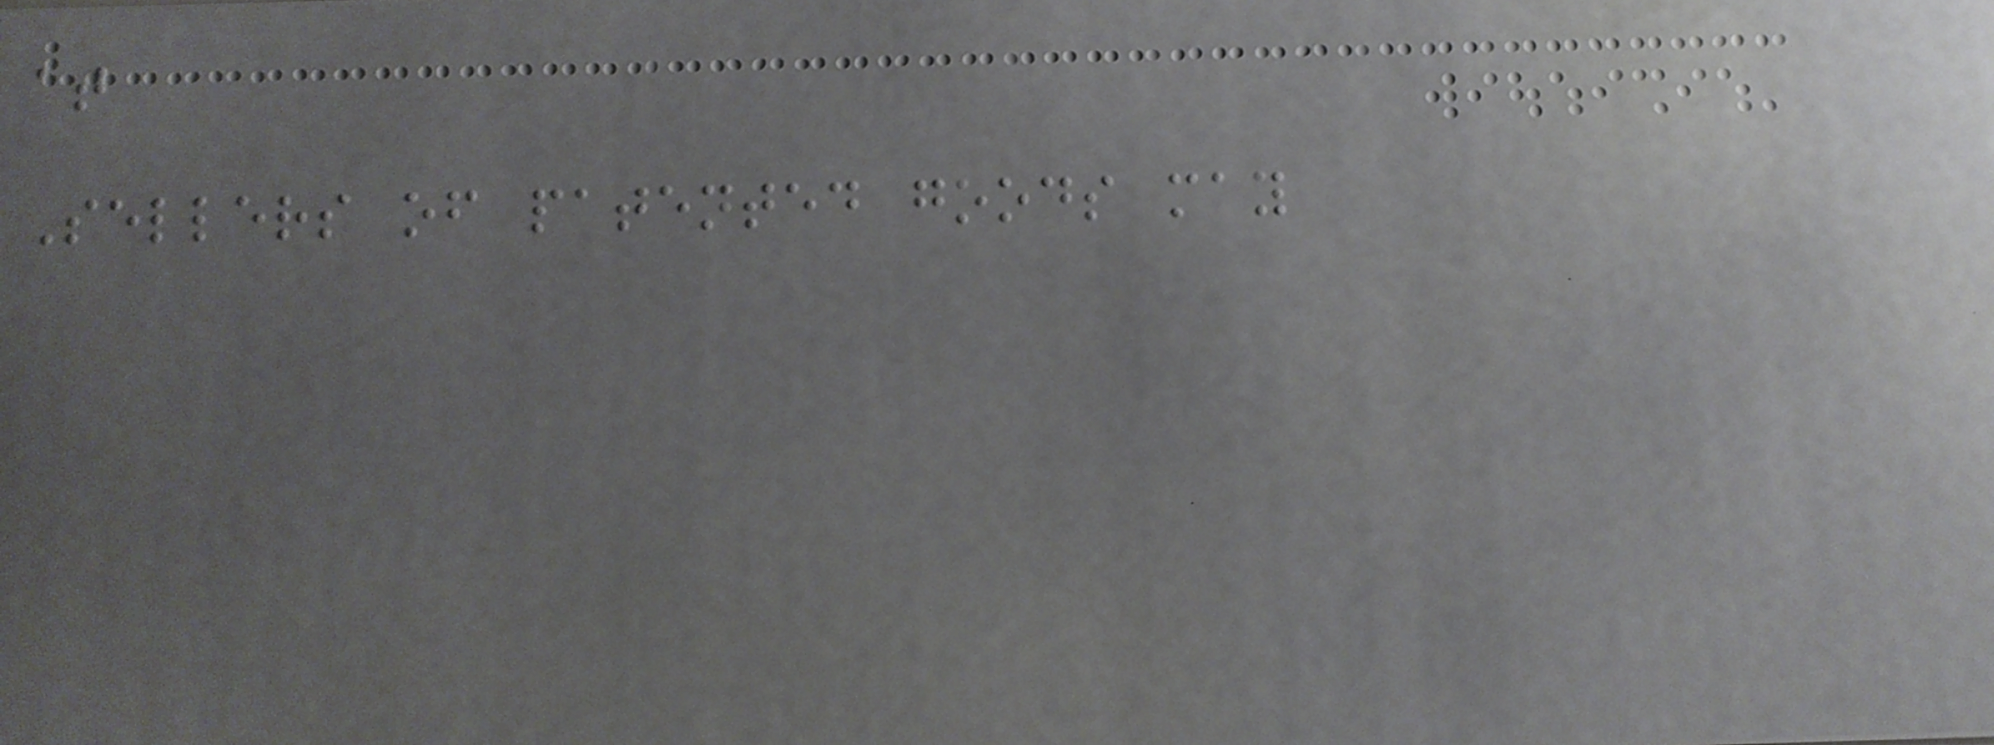at
Sellers of patented goods may
